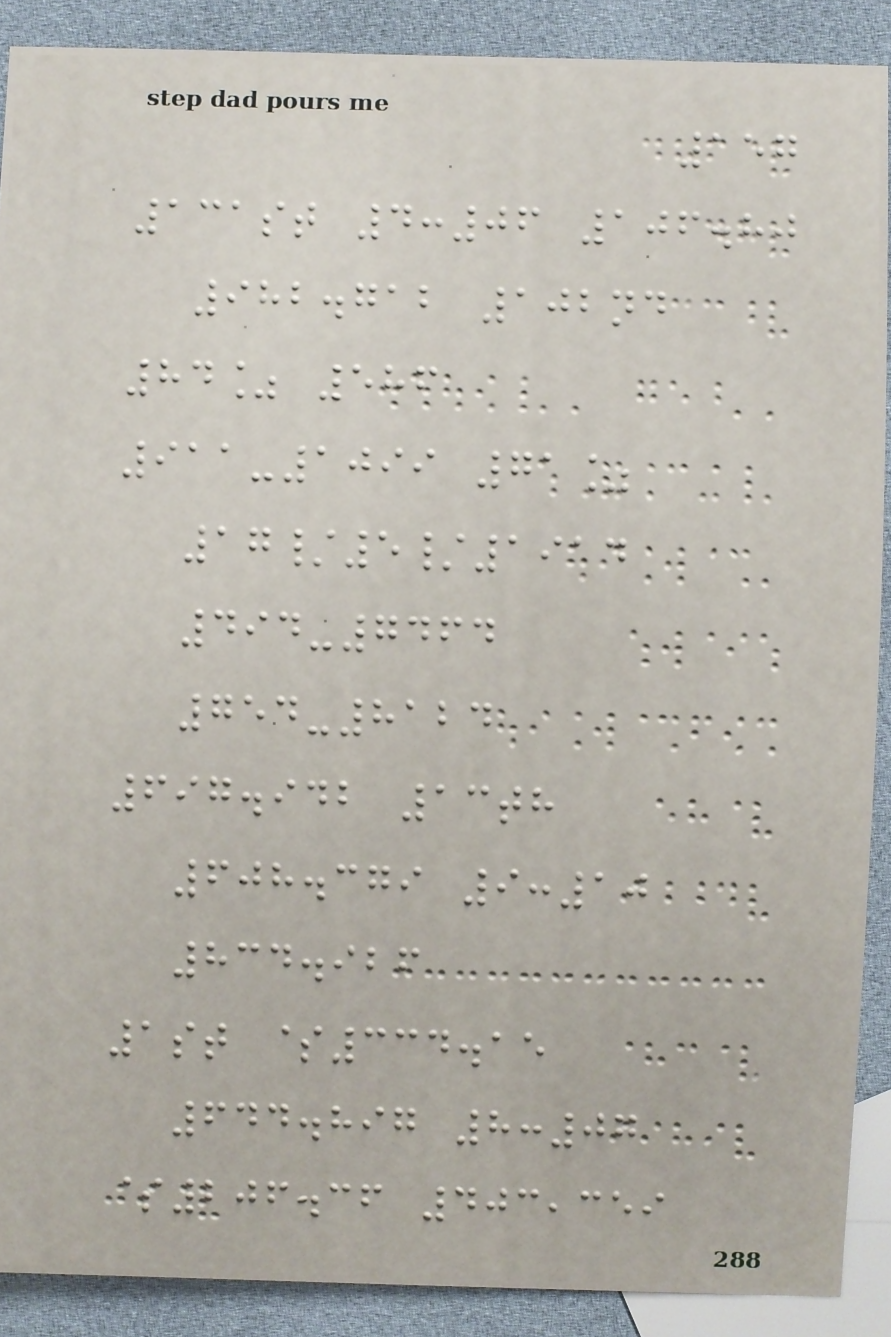157
131st 4:06 106.80
982.712 102nd
84% 586
911-1099 71%
17/5/1914
494-7464
754-8124
697.942 13th
608.379 9:10
834.926
1st $334.15
644.897 8:07
$206.36 403,359
